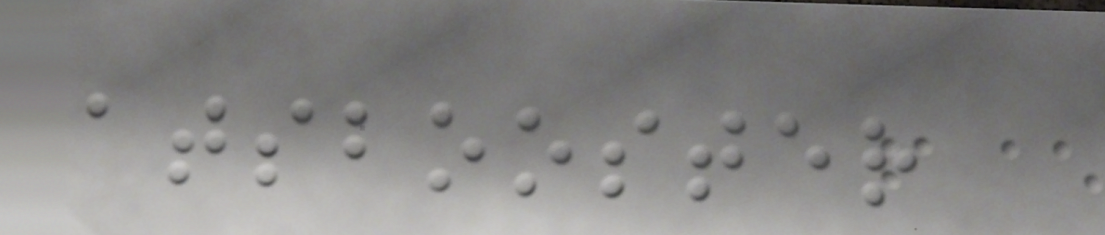atsbooster
